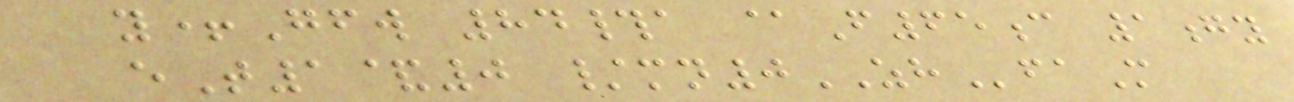y+Gfw 84#a @F65c 1gy
eT1&0 /mn0ZHfaM
